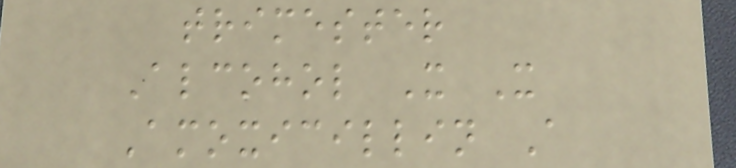trimester
Alcohol X X
Amoxicillin A
